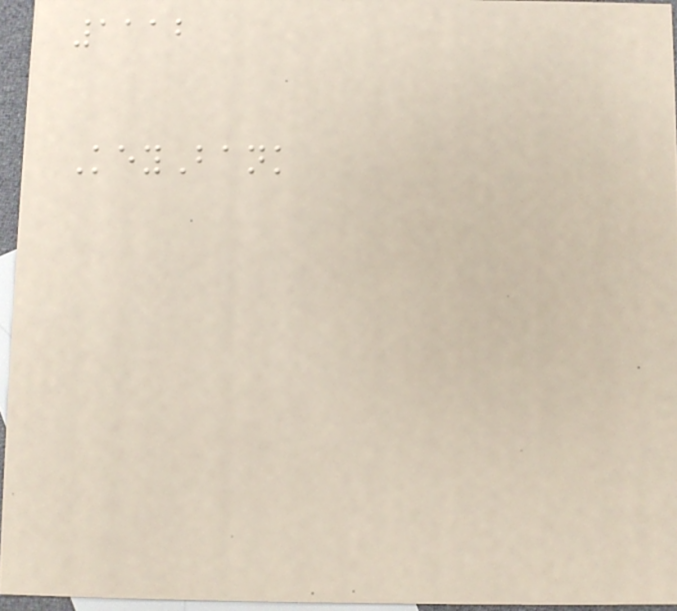1112
KeyBank
